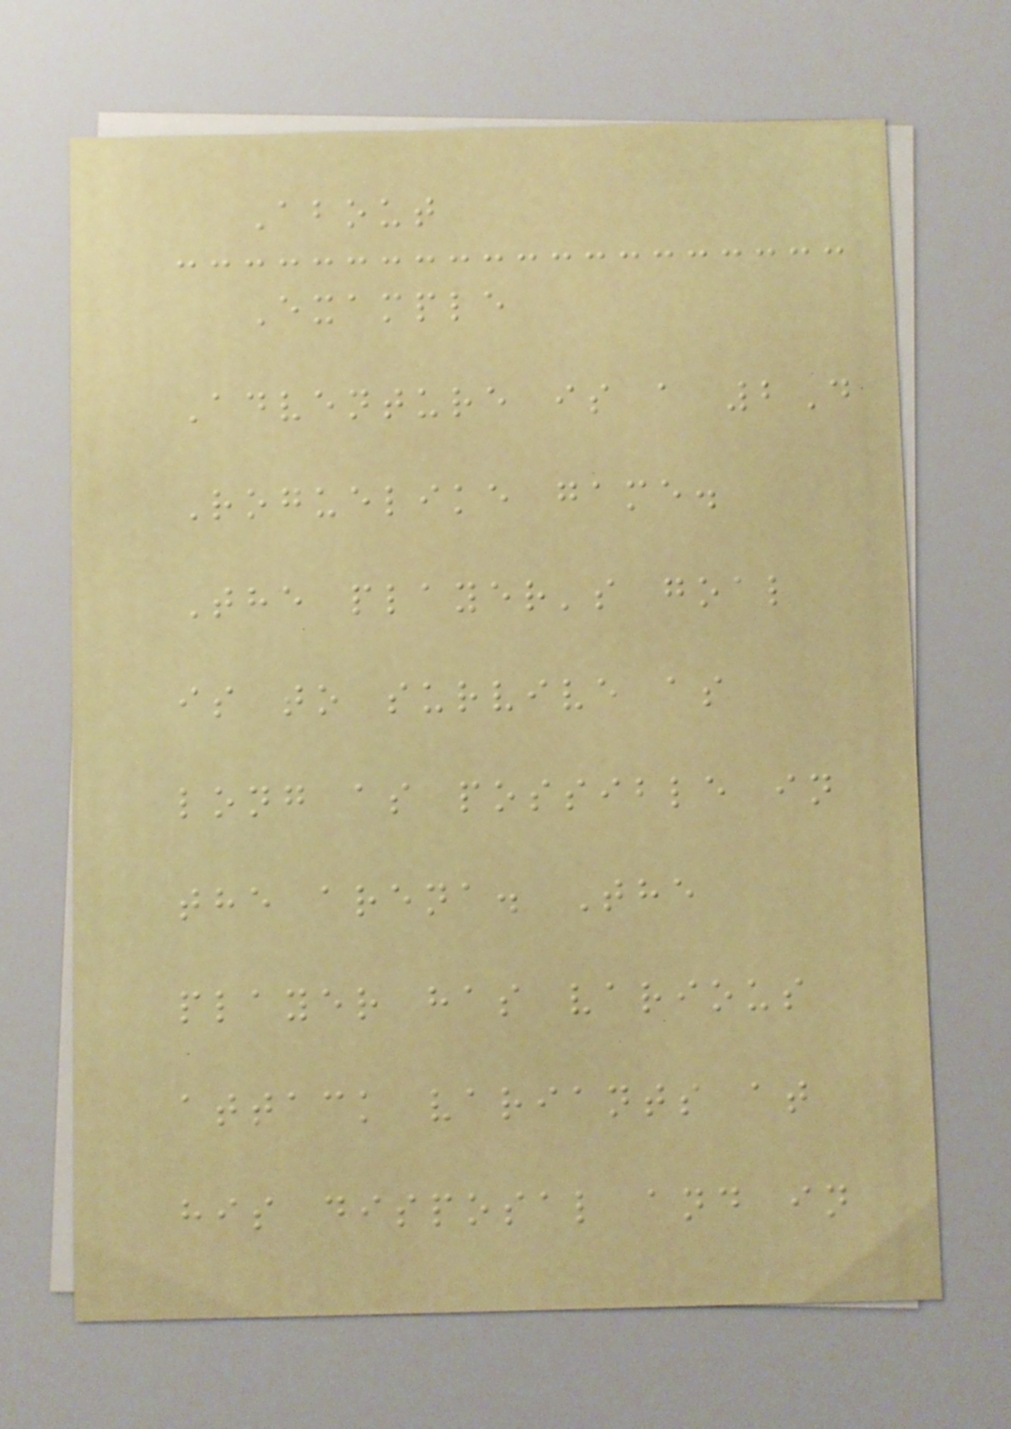About
Example
Adventure is a 2D
Roguelike game.
The player's goal
is to survive as
long as possible in
the arena. The
player has various
attack variants at
his disposal and in
